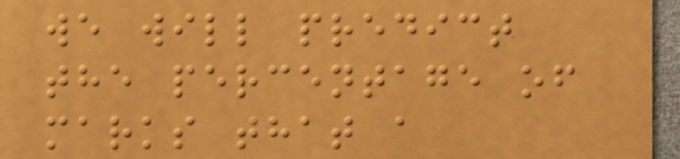we will predict
the percentage of
marks that a
